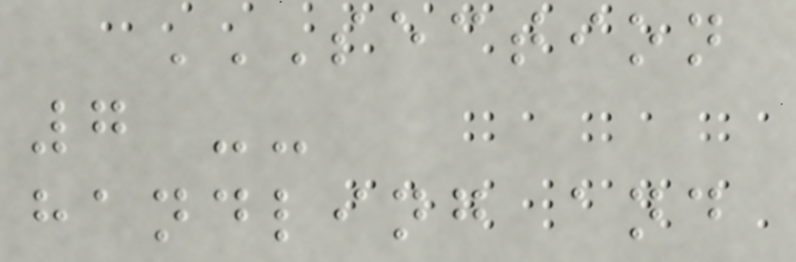SECTION
7 --
HANDLING AND
